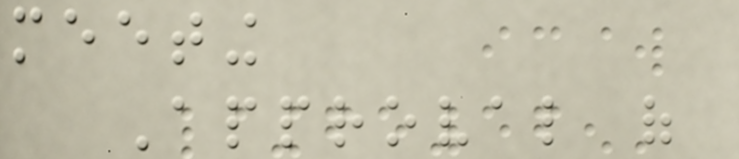meeting
Approval of
